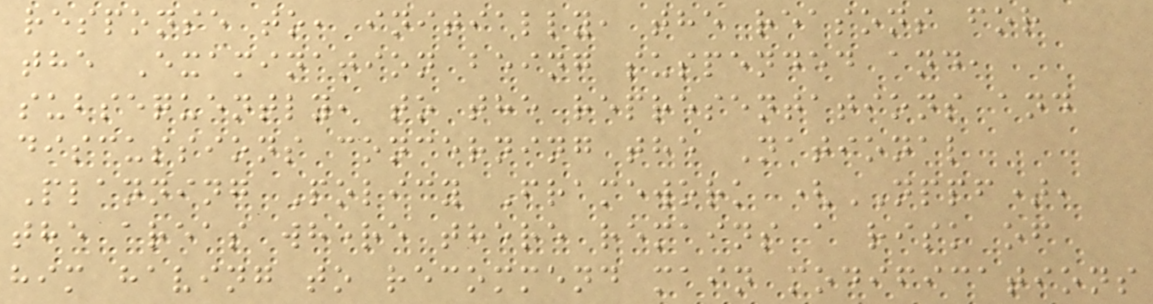response to, initially, the reasons for
the Examination being suspended and,
subsequently, to the representations and
discussions concerning the National
Planning Policy Framework (NPPF),
the areas where there remains a risk of
him having to recommend main modifications
